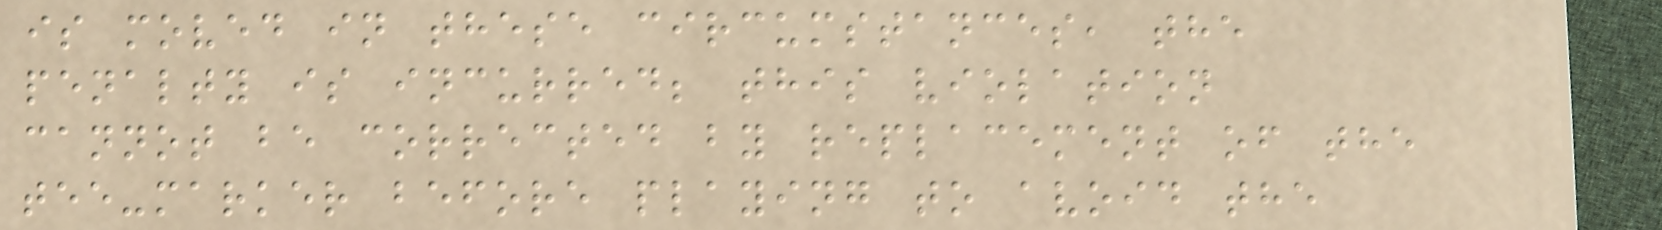is moved in these circumstances, the
penalty is incurred; this violation
cannot be corrected by replacement of the
tee-marker before playing to avoid the
